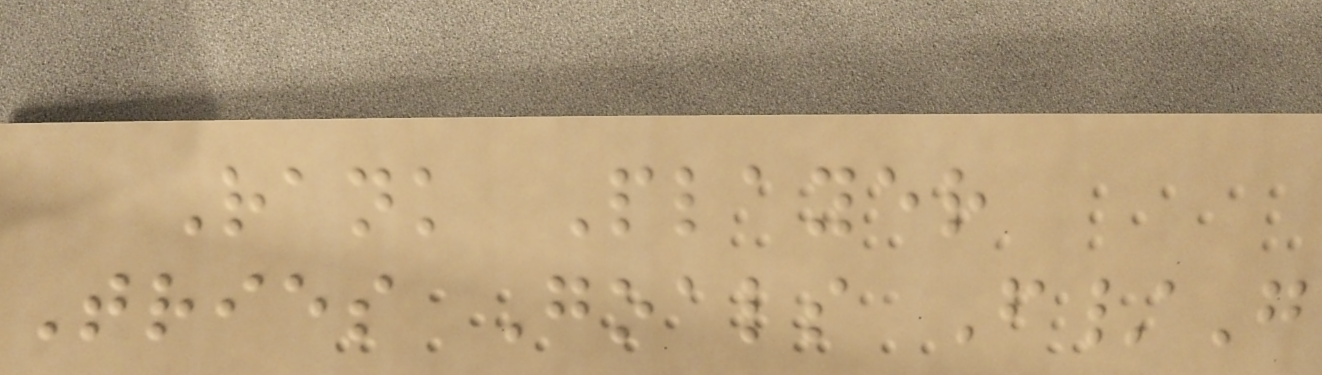Rank Player
Tries Goals F/G
